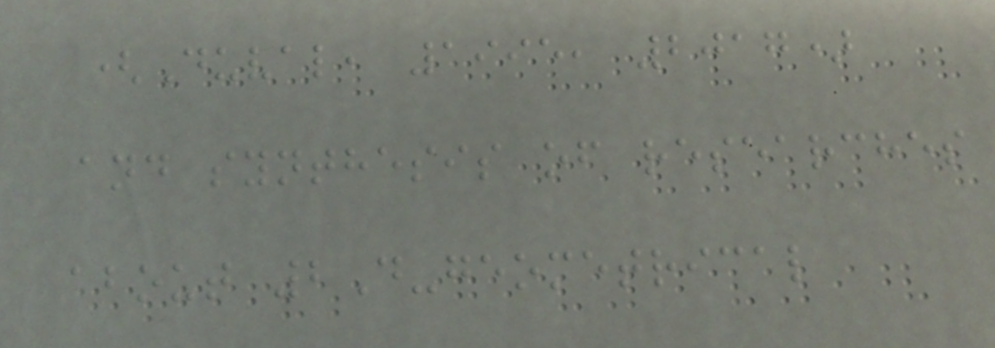(Duval, 1995, 2017)
and synthesis of researches
about 2D-geometrical
